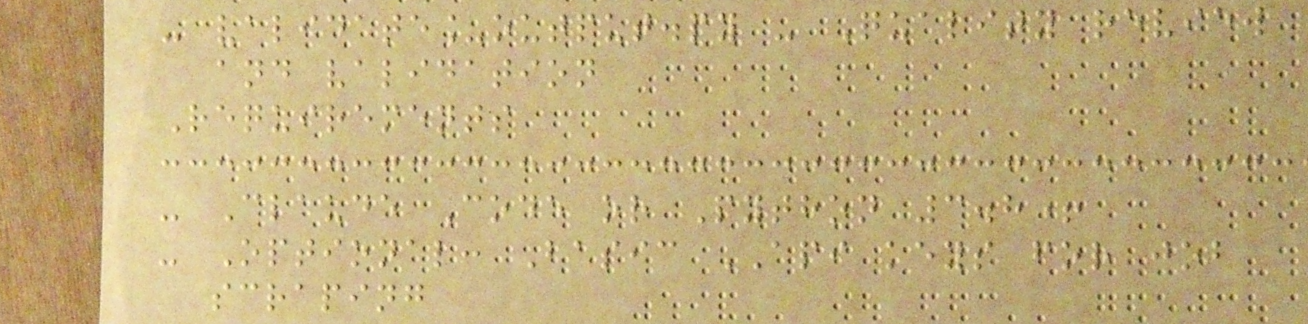- validate_output.py - Quality review
and validation
Requirements
- Claude Code or Python 3.8+
- Optional: Basic API keys for job
scraping
